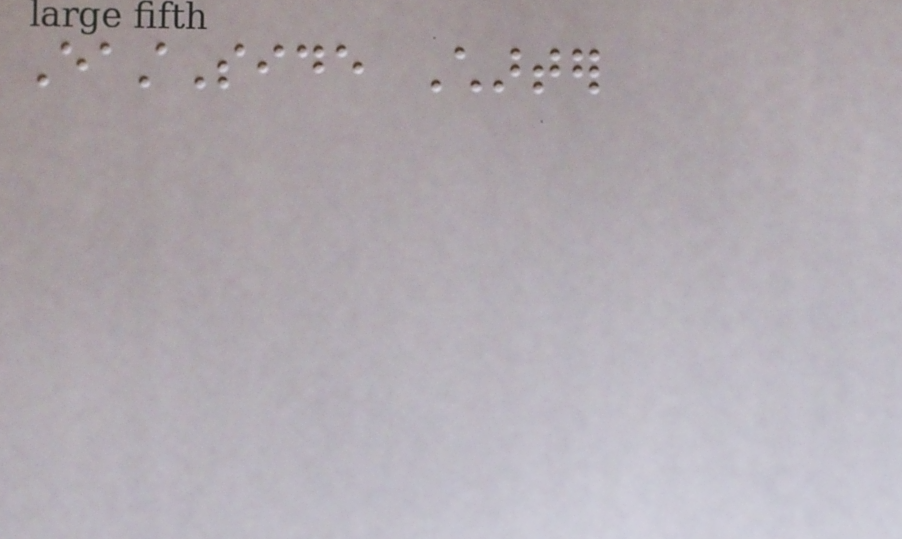EastSide Charter
